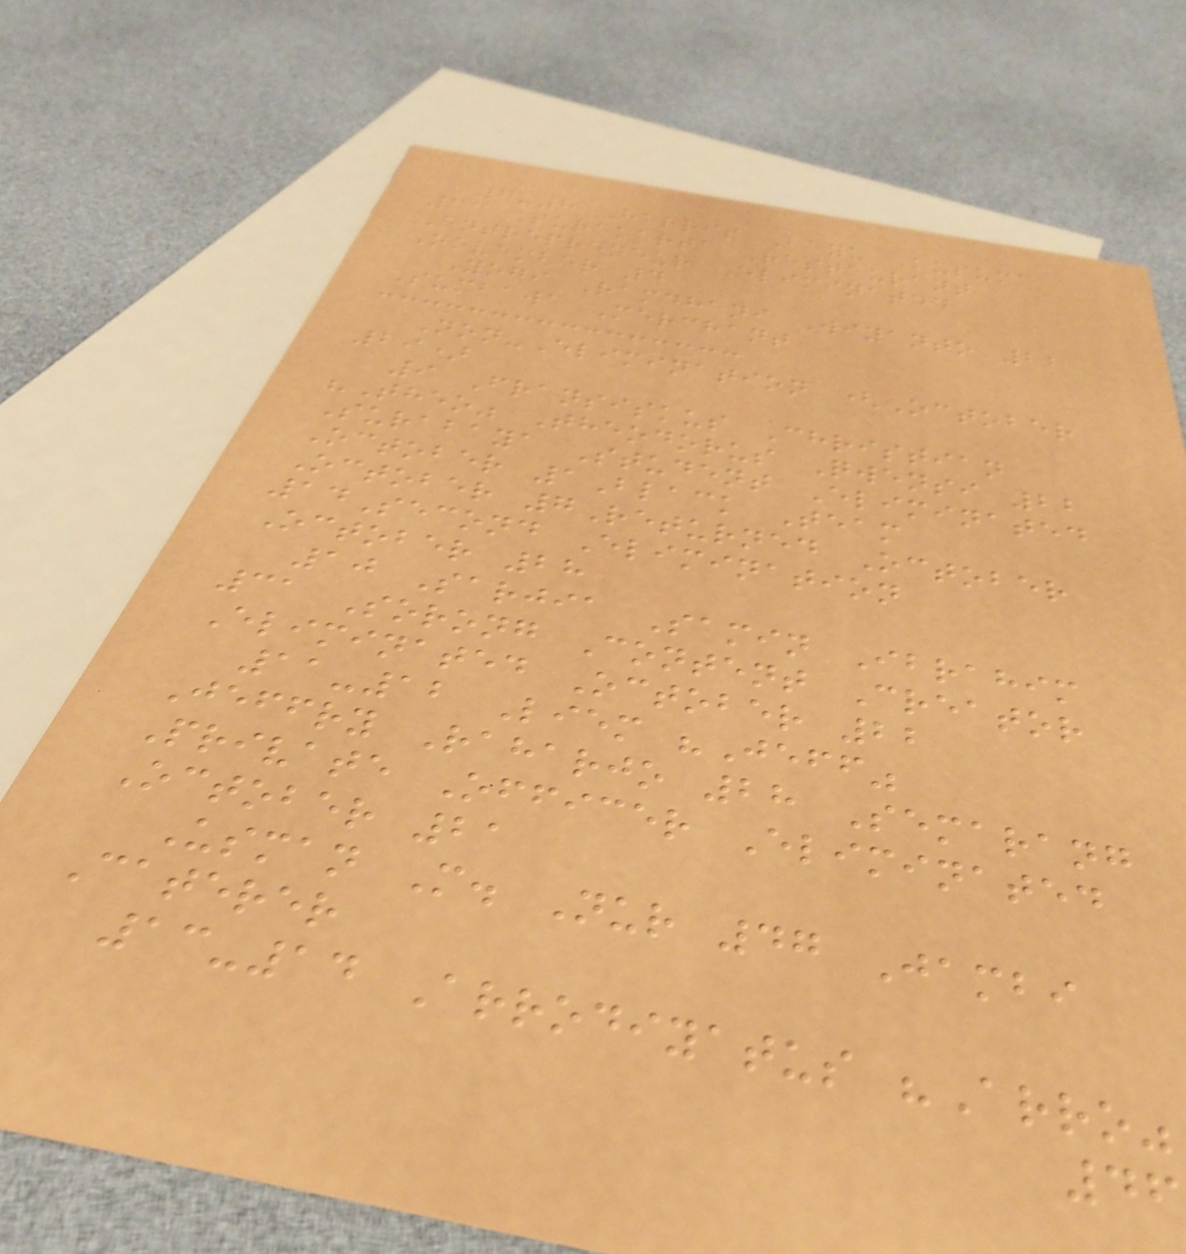7-8 Harris Bayu Kusuma
33 Surakarta Restaurant
Entrepreneur Eliminated
November 4
Yogi Ramdhani Wiyanto 22
Sumbawa Merchant
Non-Elimination (October
29)
9 Fransiskus Christian
"Theo" Theodorus Qwensi 22
Surabaya Student Eliminated
October 1Black Team
October 7Returned October
14Second Elimination
October 28
10 Sarjia Samin Ibrahim
31 Sorong Content Creator
Eliminated October 22
11-12 Liem "Jeff"
Jeffry Raharjo 28 Semarang
Private Officer Eliminated
October 21
Usman M. Nur 47 Jambi
Caterer
13-14 Arrodiyatus "Arro"
46
